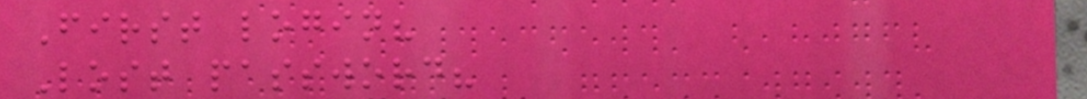First login?
Lost password?
